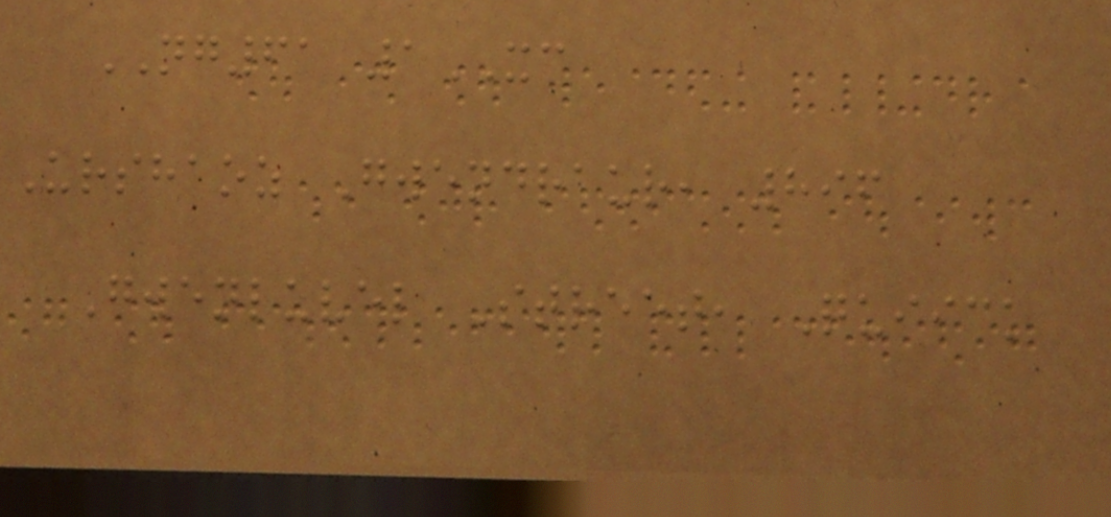NG61 1XC
Urshaoz Gwendraur, 896
Gwenluvel Street, Quiick
